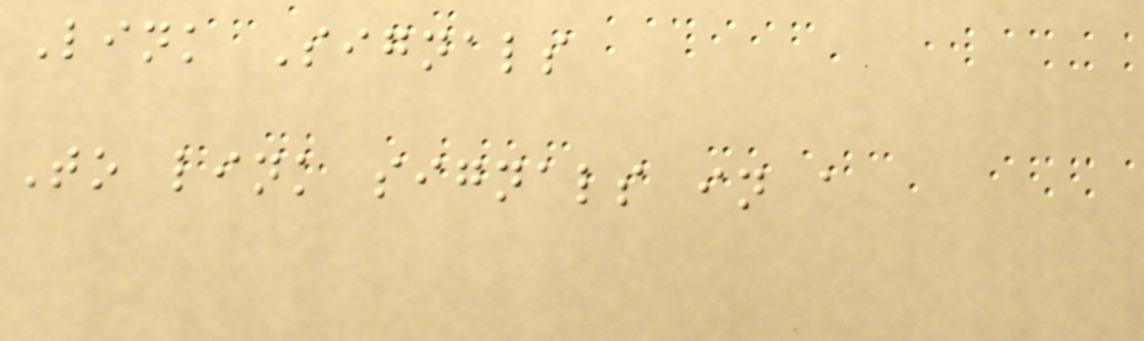Link Signals
To link signals in a
